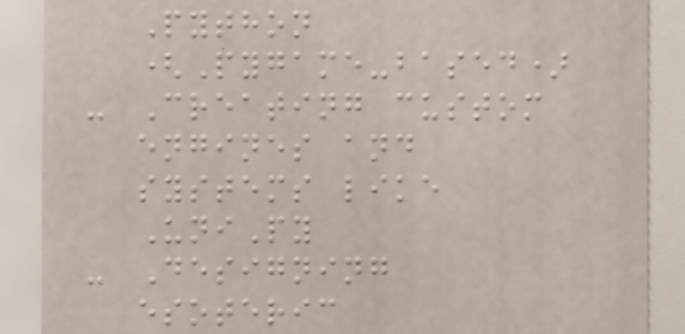Python
(Pygame-based)
- Creating custom
engines and
systems like
UniPy
- Designing
esoteric
